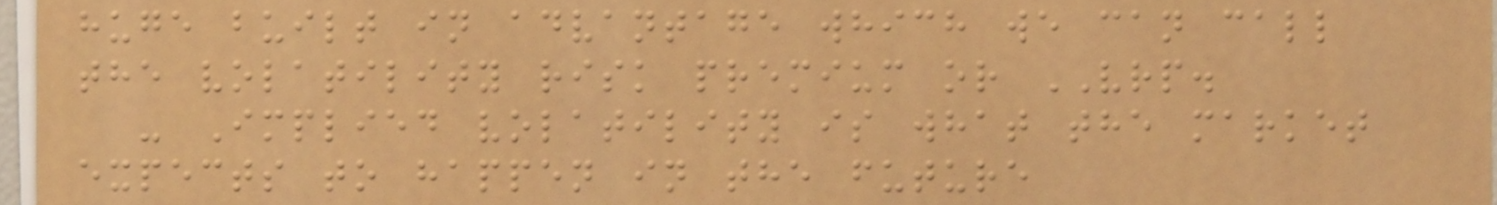huge built in advantage which we can call
the volatility risk premium or VRP.
- Implied volatility is what the market
expects to happen in the future
